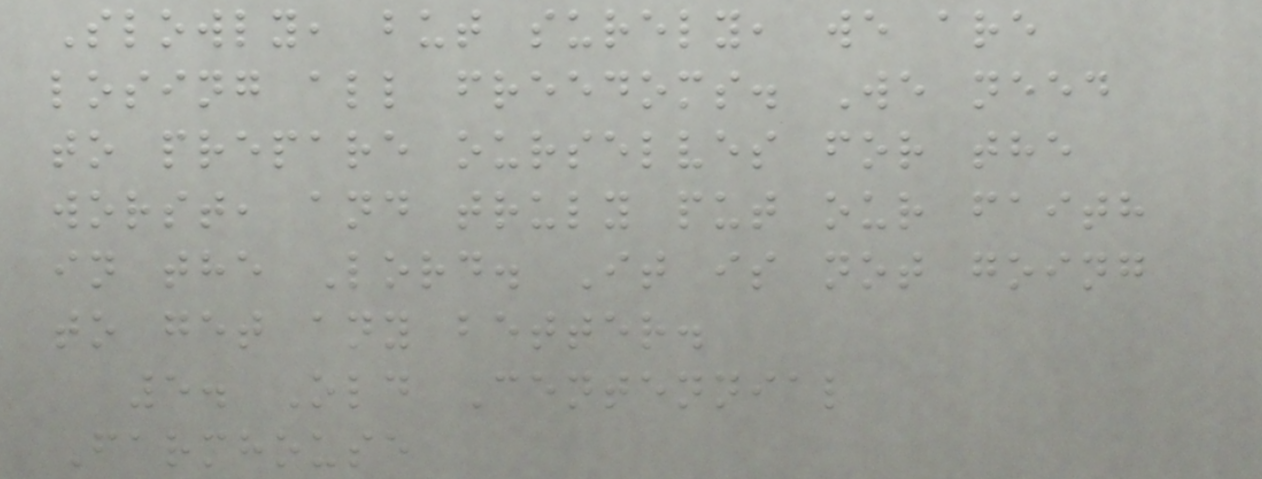Slowly, but surely, we are
losing all freedoms. We need
to prepare ourselves for the
worst, and truly put our faith
in the Lord. It is not going
to get any better.
5. Old Centennial
Farmhouse
